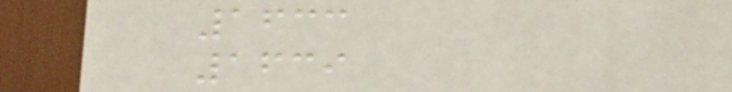1633
1639
